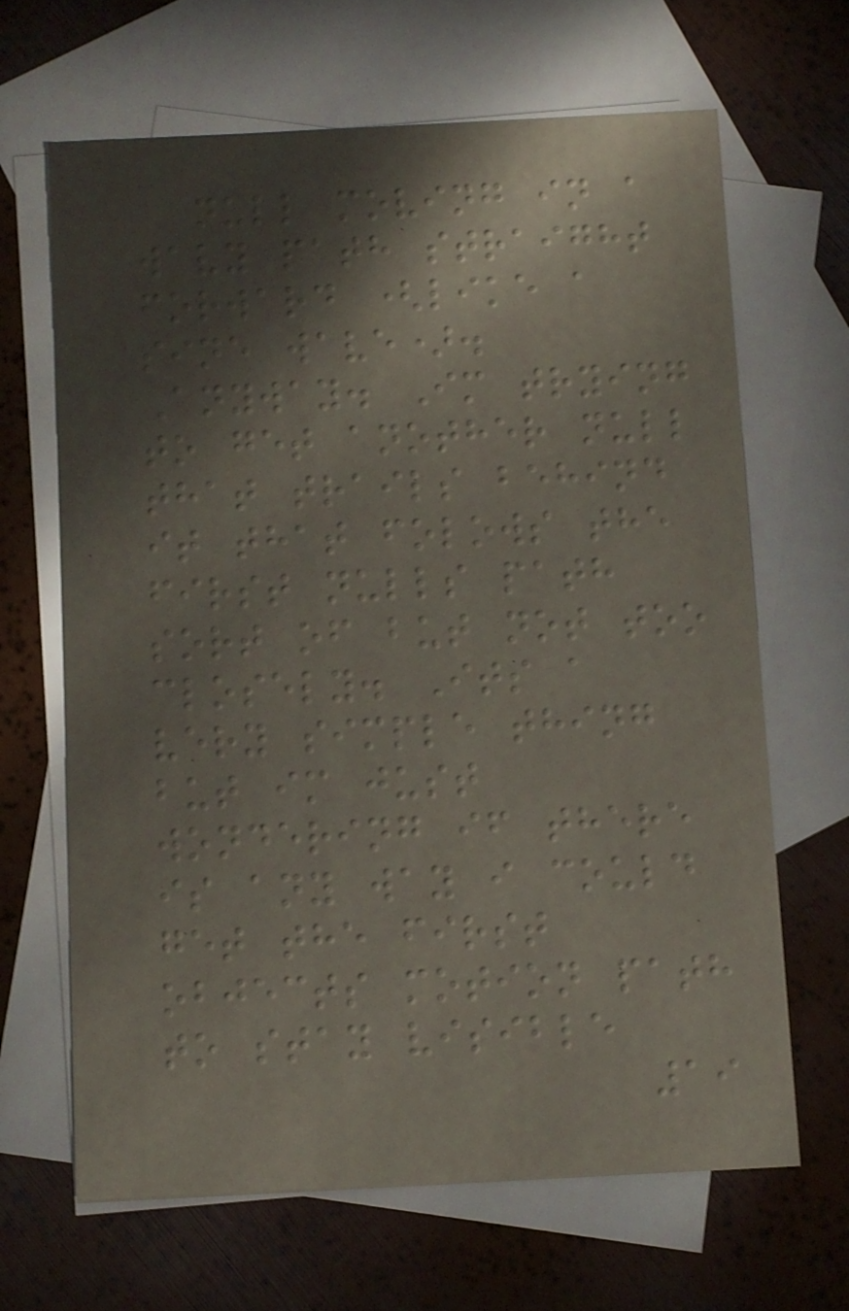null moving in a
wavy path straight
forward (like a
sine wave).
Anyway. Im trying
to get another null
that trails behind
it that folows the
first nulls path
sort of but not too
closely. Its a
very simple thing
but im just
wondering if there
is any way i could
get the first
objects motion path
to stay visible
19
